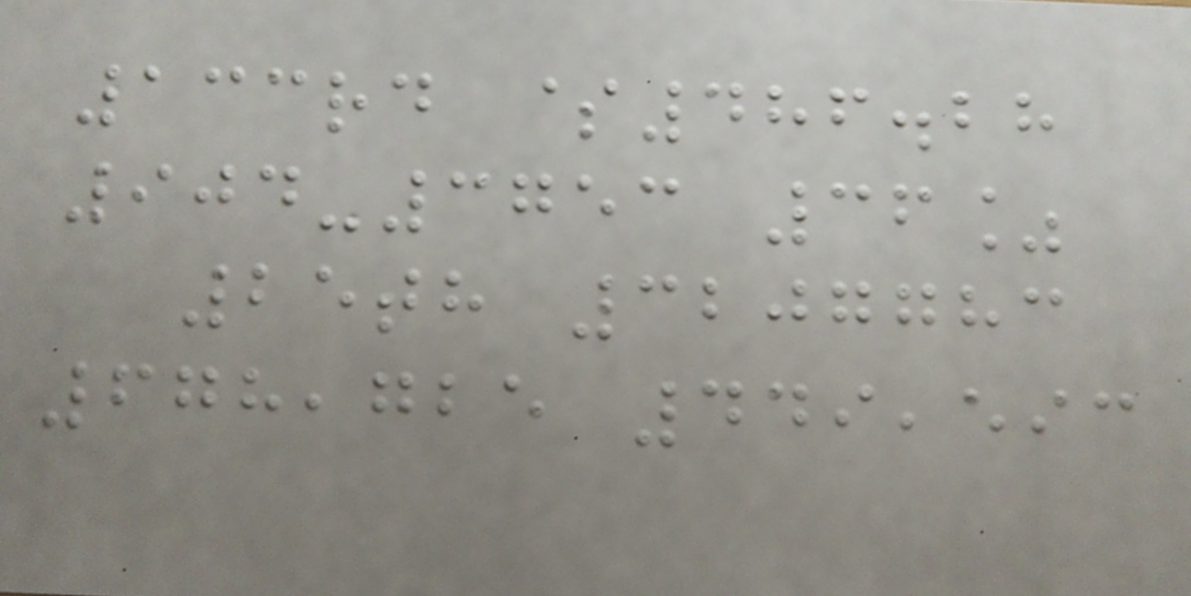133rd $486.28
904-3753 36%
25th 3207783
678,725 449,593
